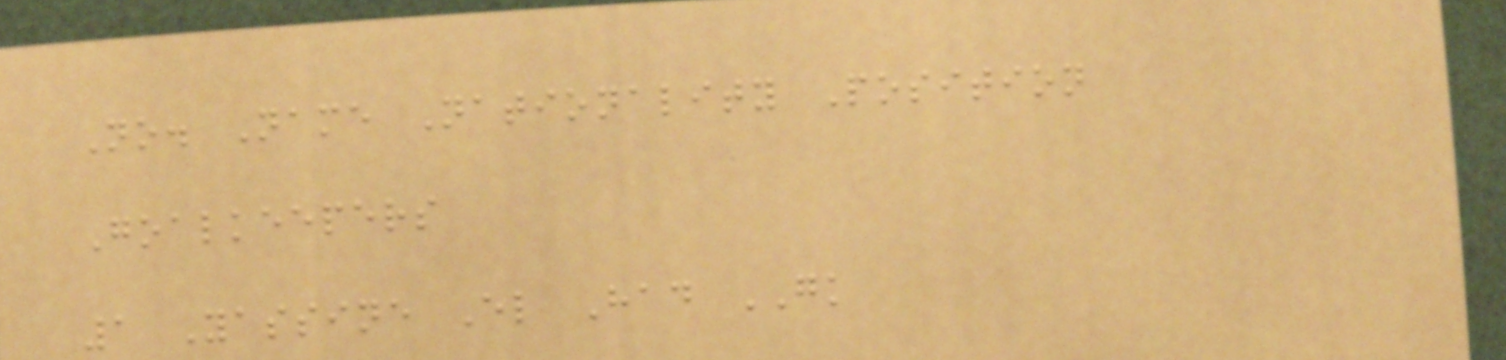No. Name Nationality Position
Goalkeepers
1 Yassine El Had GK
